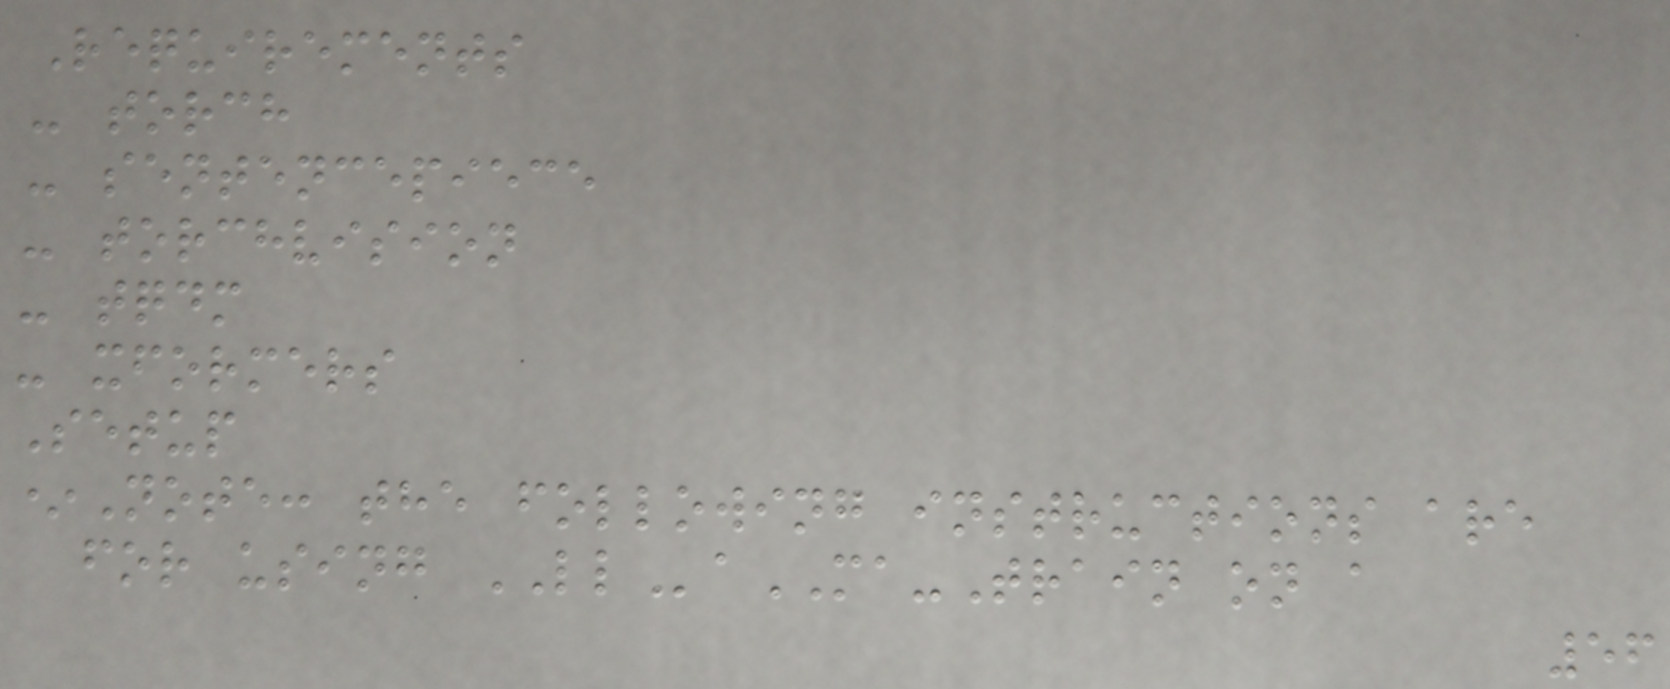Requirements
- torch
- sentencepiece
- torchvision
- tqdm
- xformers
Setup
*Note: the following instructions are
for using LLaMA-Train on a
56
